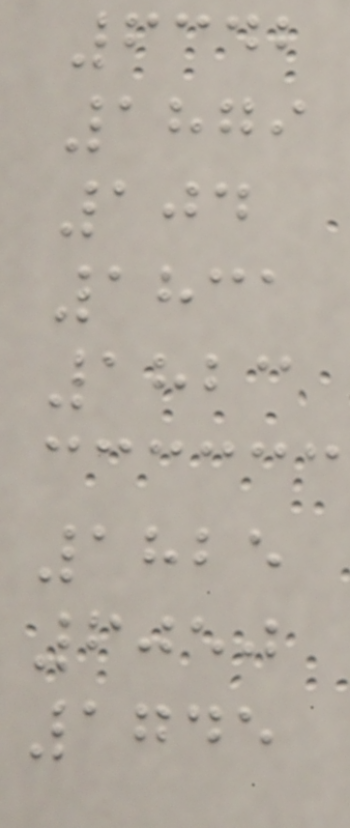6342
1879
104
1831
1823
1825
6050
1745
